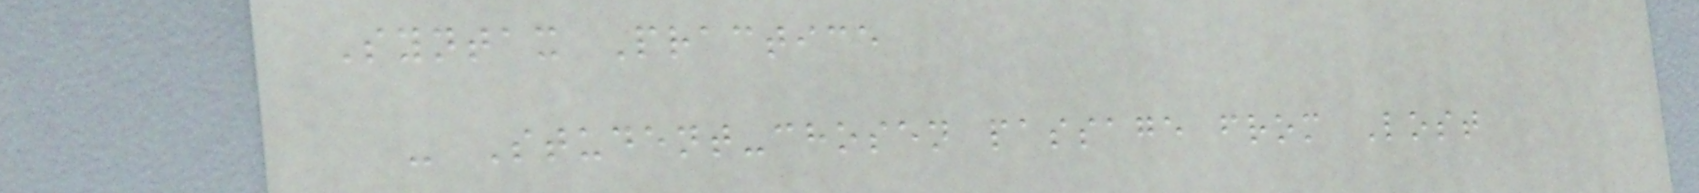Syntax Practice
- Student-chosen passage from Lost
